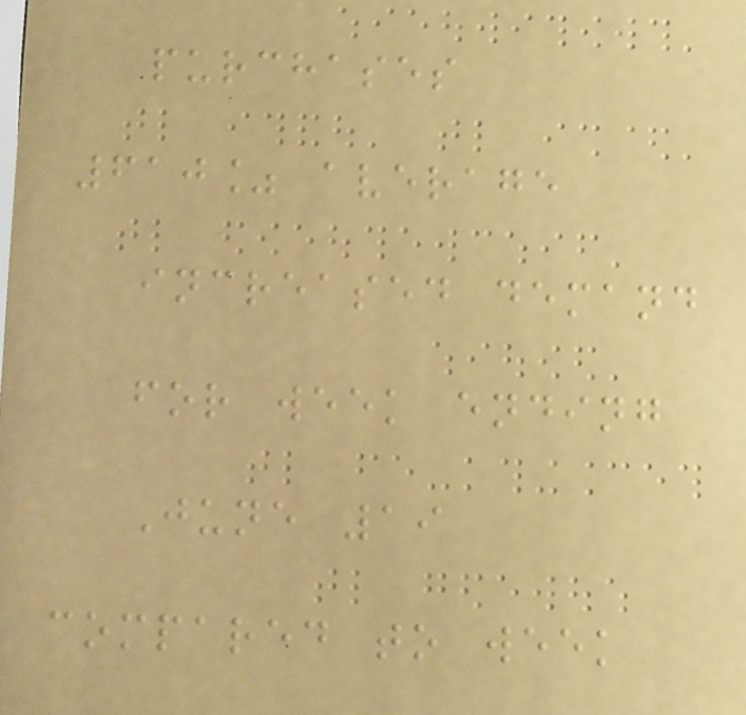purchases
610% average
increased demand
for week ending
June 19
compared to week
